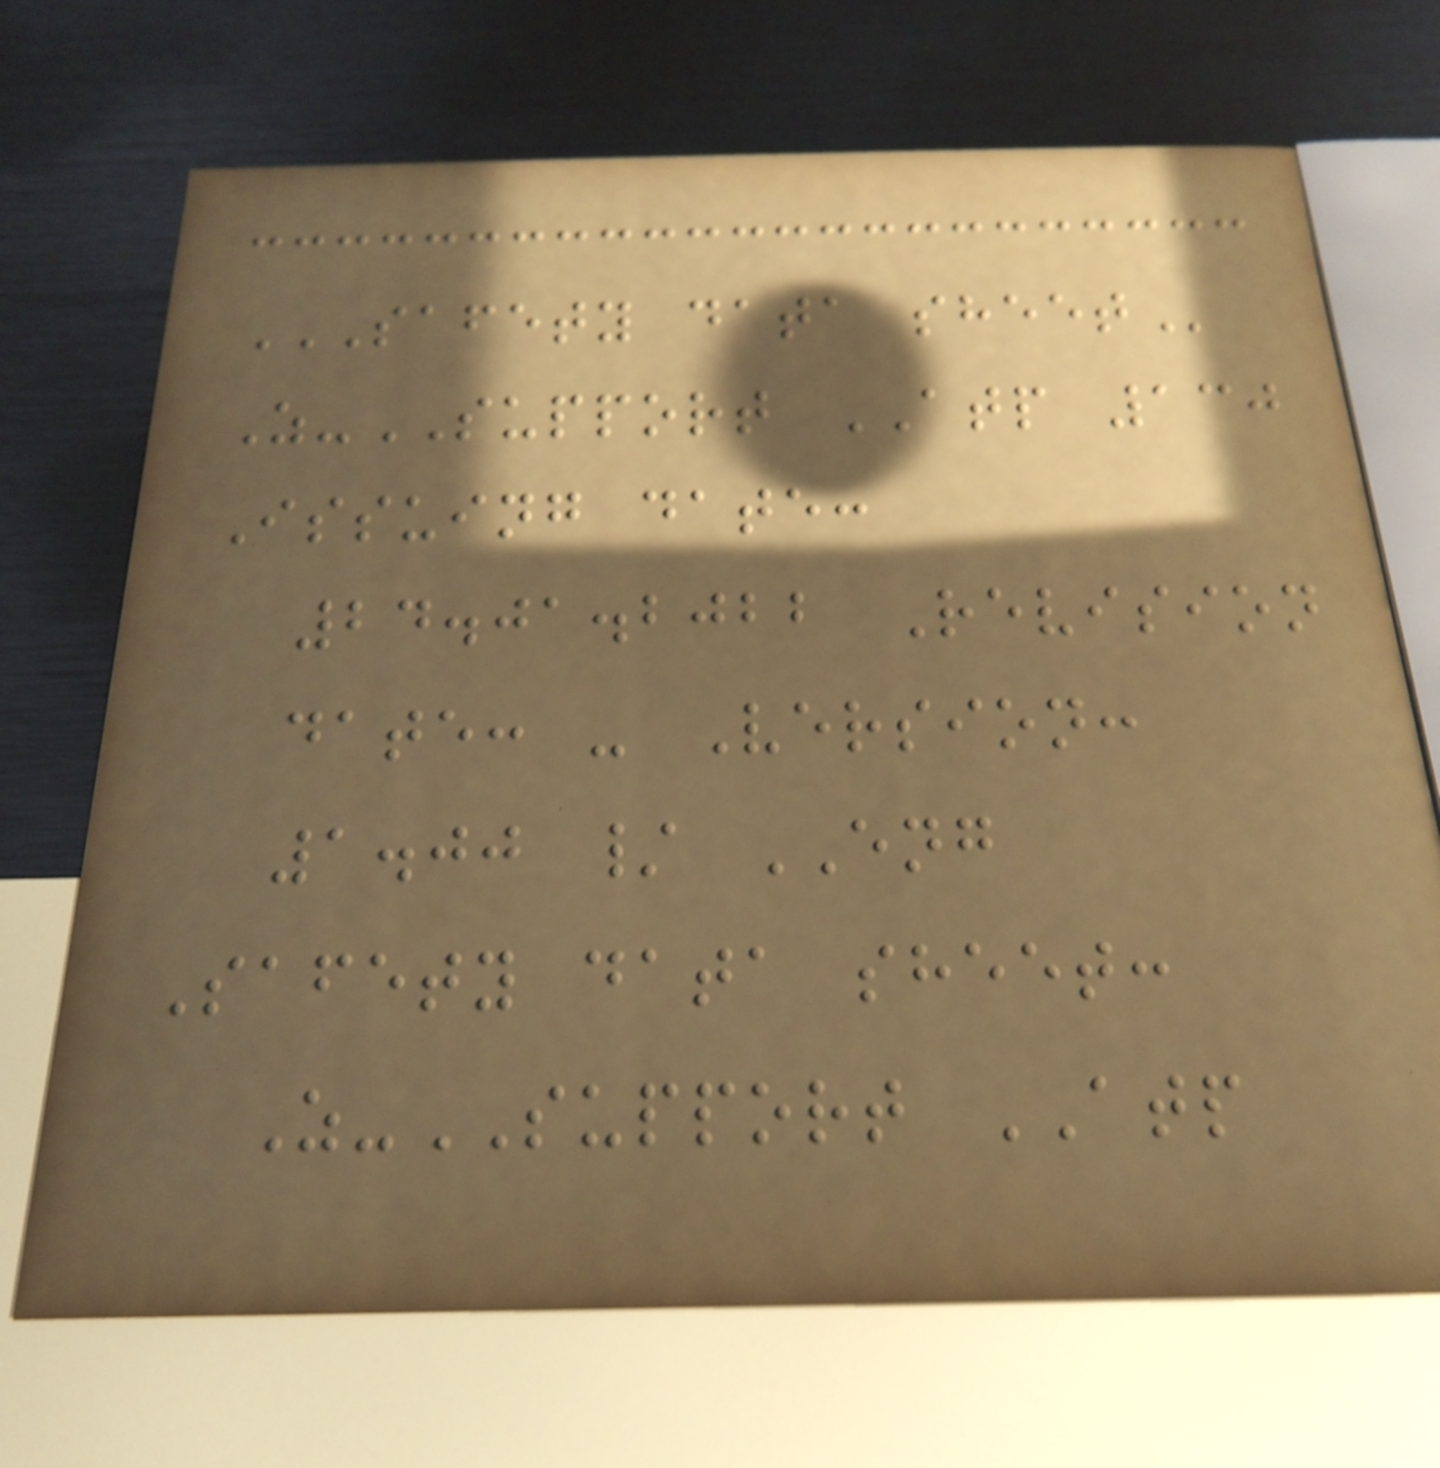SAFETY DATA SHEET
Z-SUPPORT ATP 130
Issuing date:
24.01.2022 Revision
date: - Version:
1.00 / ENG
Safety data sheet:
Z-SUPPORT ATP
